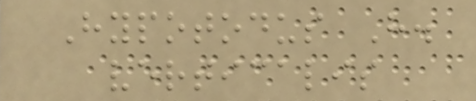Hypotodus H.
verticalis
